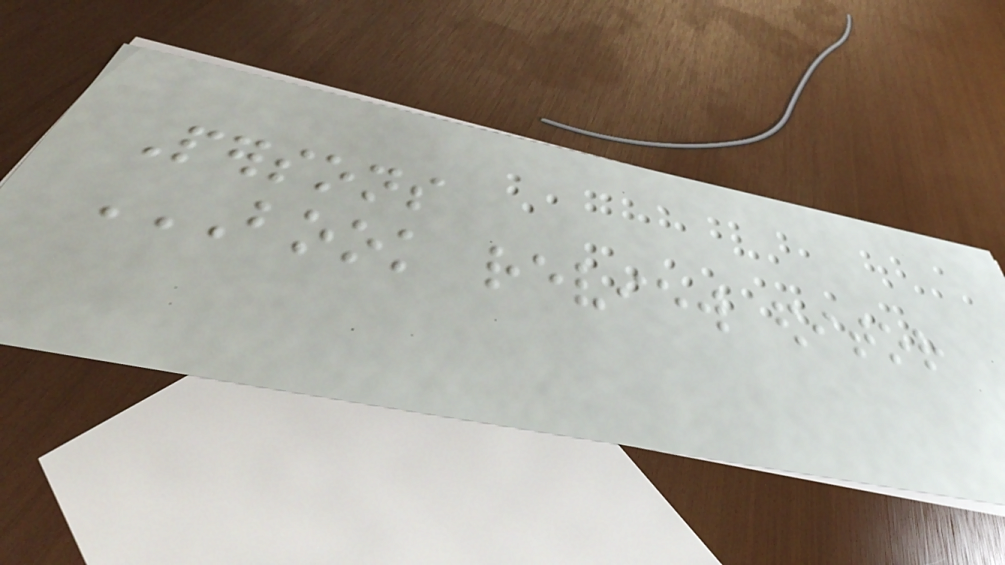Persons
BOOK REVIEW EDITOR
